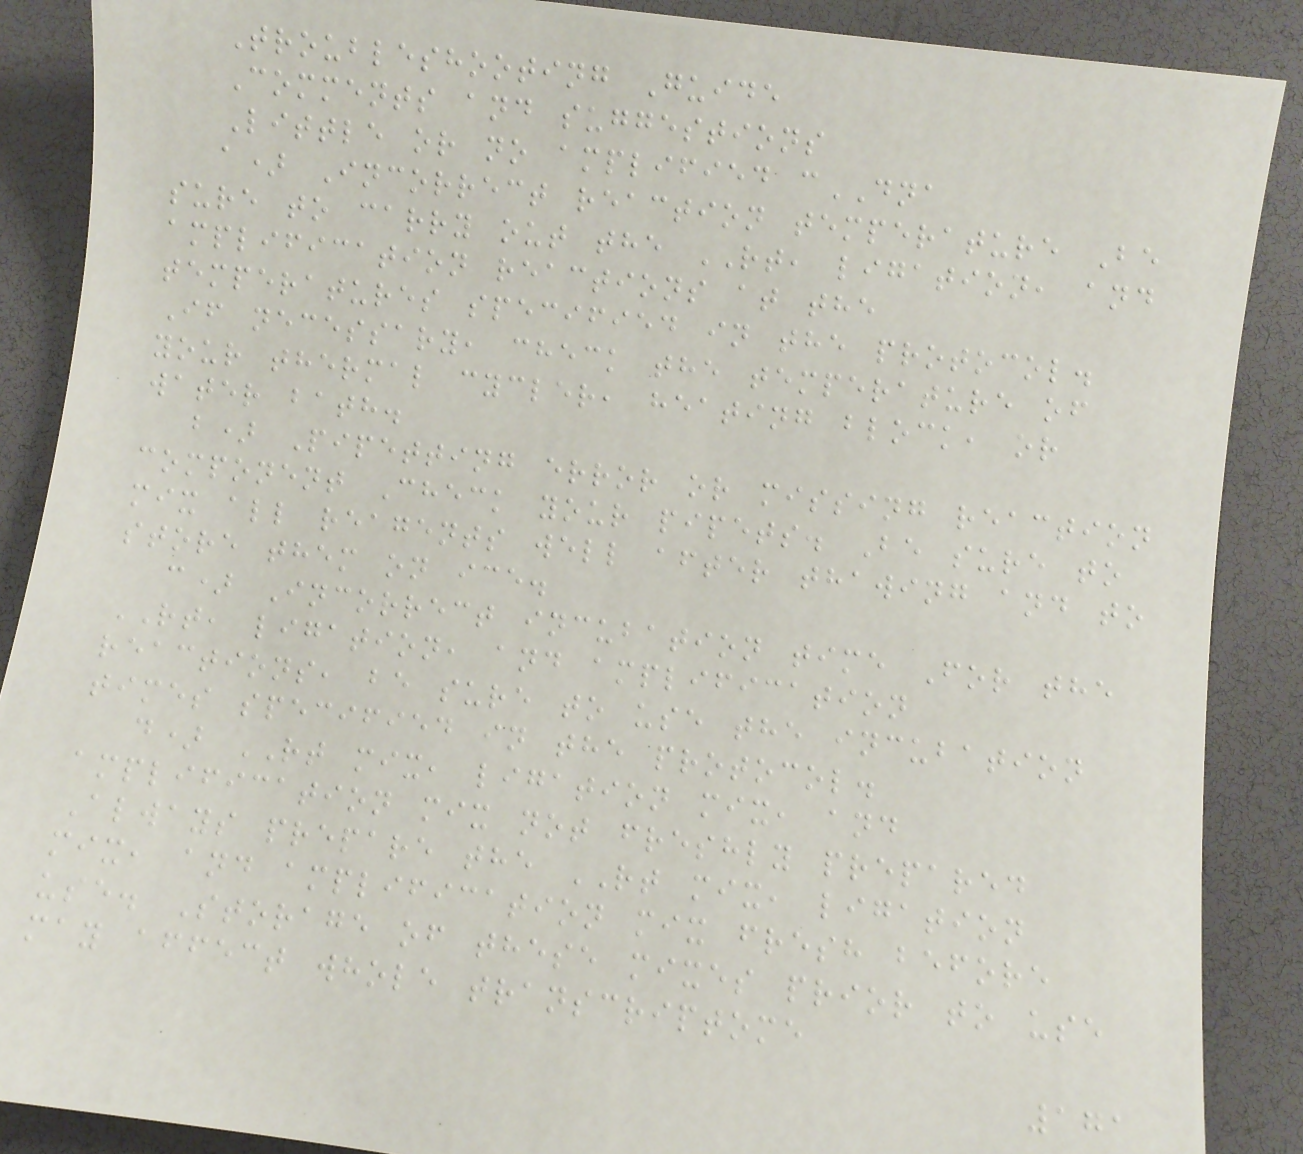Troubleshooting Guide
Comments and suggestions
Little or no amplified cDNA
a) Incorrect reaction temperature Be
sure to carry out the RT, ligation, and
amplification reactions at the
temperatures specified in the protocol.
If necessary, check the temperature of
your thermal cycler, heating block, or
water bath.
b) Pipetting error or missing reaction
component Check your pipets. Be sure to
mix all reagents well after thawing and to
store them on ice.
c) Incorrect incubation time For the
RT, ligation, and amplification
reactions, be sure to use the incubation
times specified in the protocol.
d) RT mix, ligation mix, and
amplification mix not freshly prepared
Always prepare the RT mix, ligation
mix, and amplification mix fresh before
use. Storage of these mixes prior to use
may affect whole transcriptome
171
